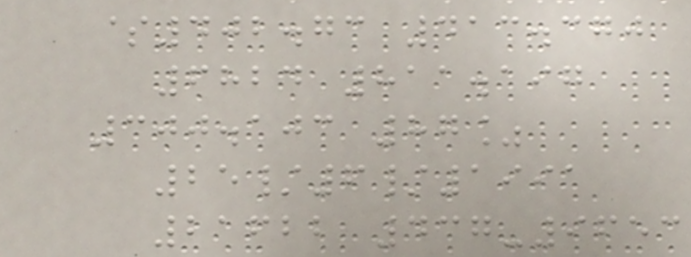$402.73 413.370
6824 811.197
300.103 87%
25/6/1991
21622 437-9653
